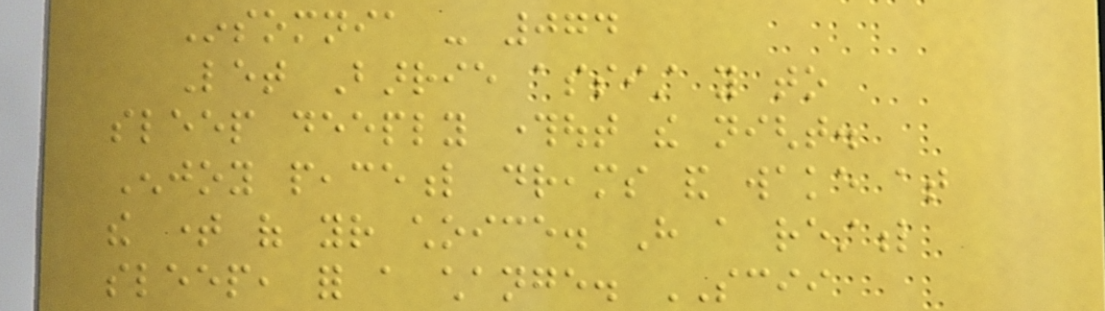Insomnia - 074
Let Barrie assist you to
sleep deeply throughout the night.
Enjoy peaceful dreams and wake at
the time of your choice. Have a restful
sleep, for a change. SCII
